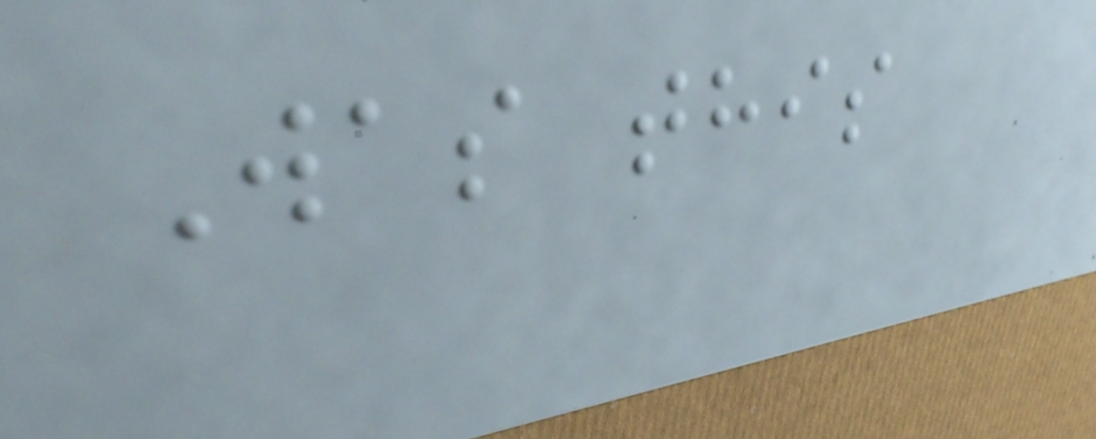Was this
